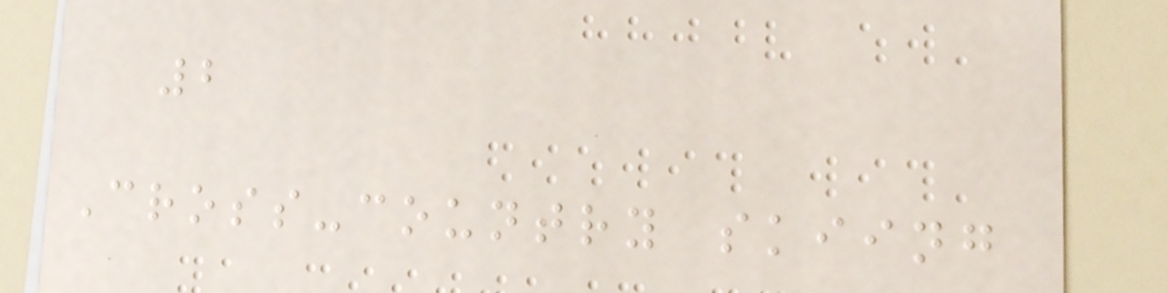2
Cross-country skiing
